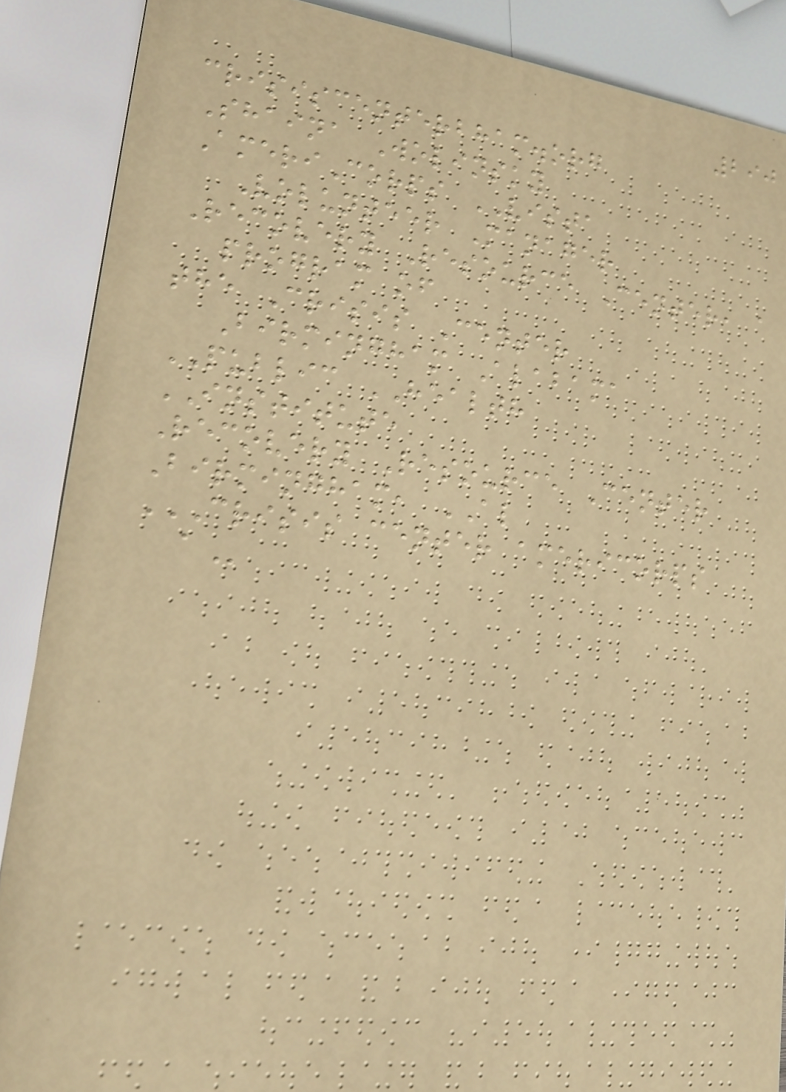290
crisiscenterbham.org
Shaina Wolinsky
AmeriCorps VISTA
Volunteer Manager
Recovery Resource Center, a
program of
the Crisis Center
Birmingham Alabama
PUBLIC HEALTH
INSTITUTE
Recovery Resource Center
Birmingham, AL
CRISIS CENTER AMERICORPS
A
